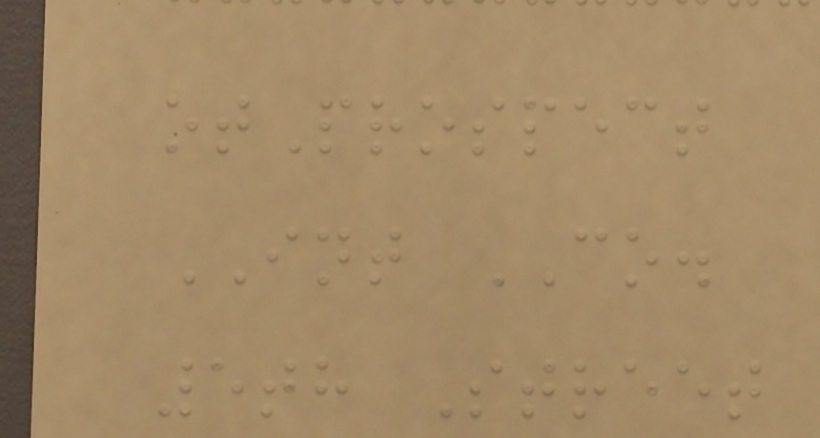otProspect
INT CO.
5th Street
